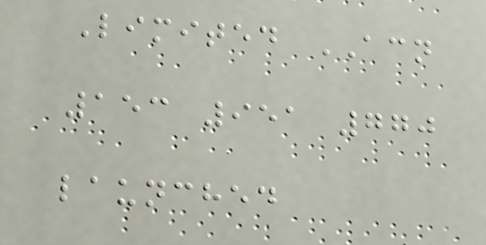Limited ACN
153 951 770
launched
